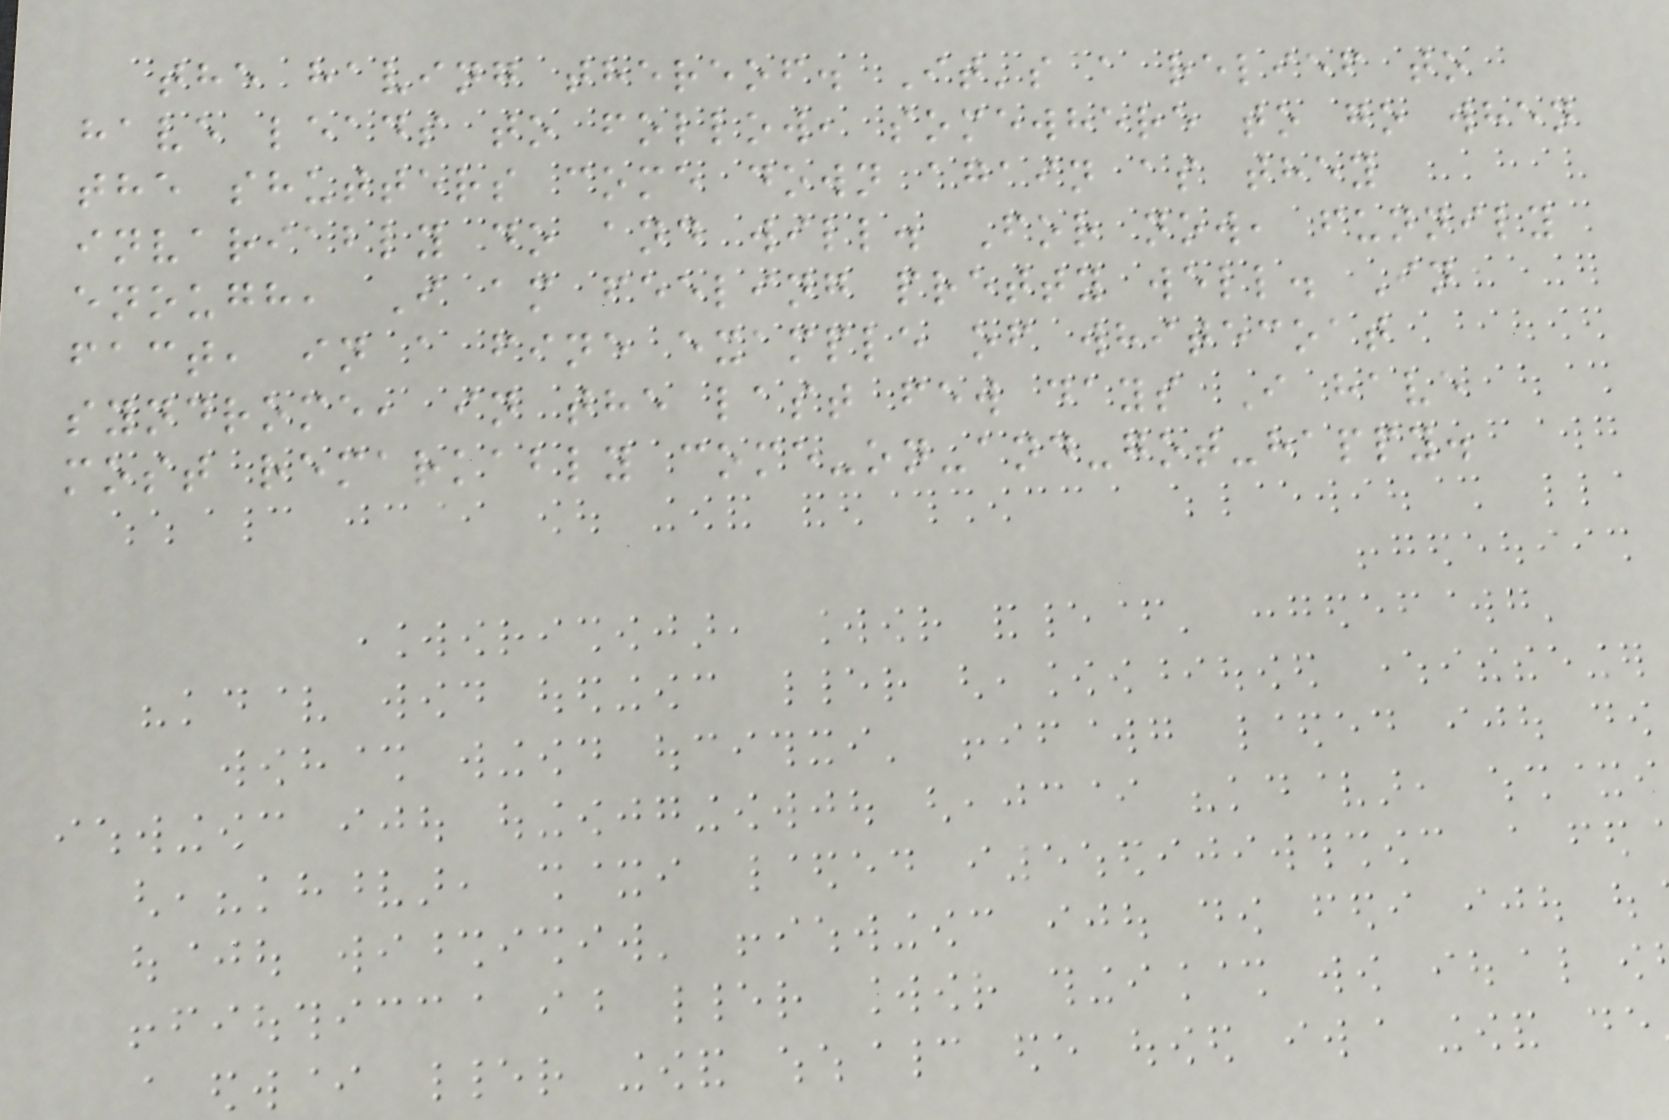the having thereof. It's a relief to
have leads to follow, somewhere to go when
the shutters come down again as they
invariably do and will. For now, funnily
enough, I am feeling pretty well. In
fact, in a fine example of whitecoat
syndrome, in the last few days I have
most remarkably come-on-and-got-happy.
